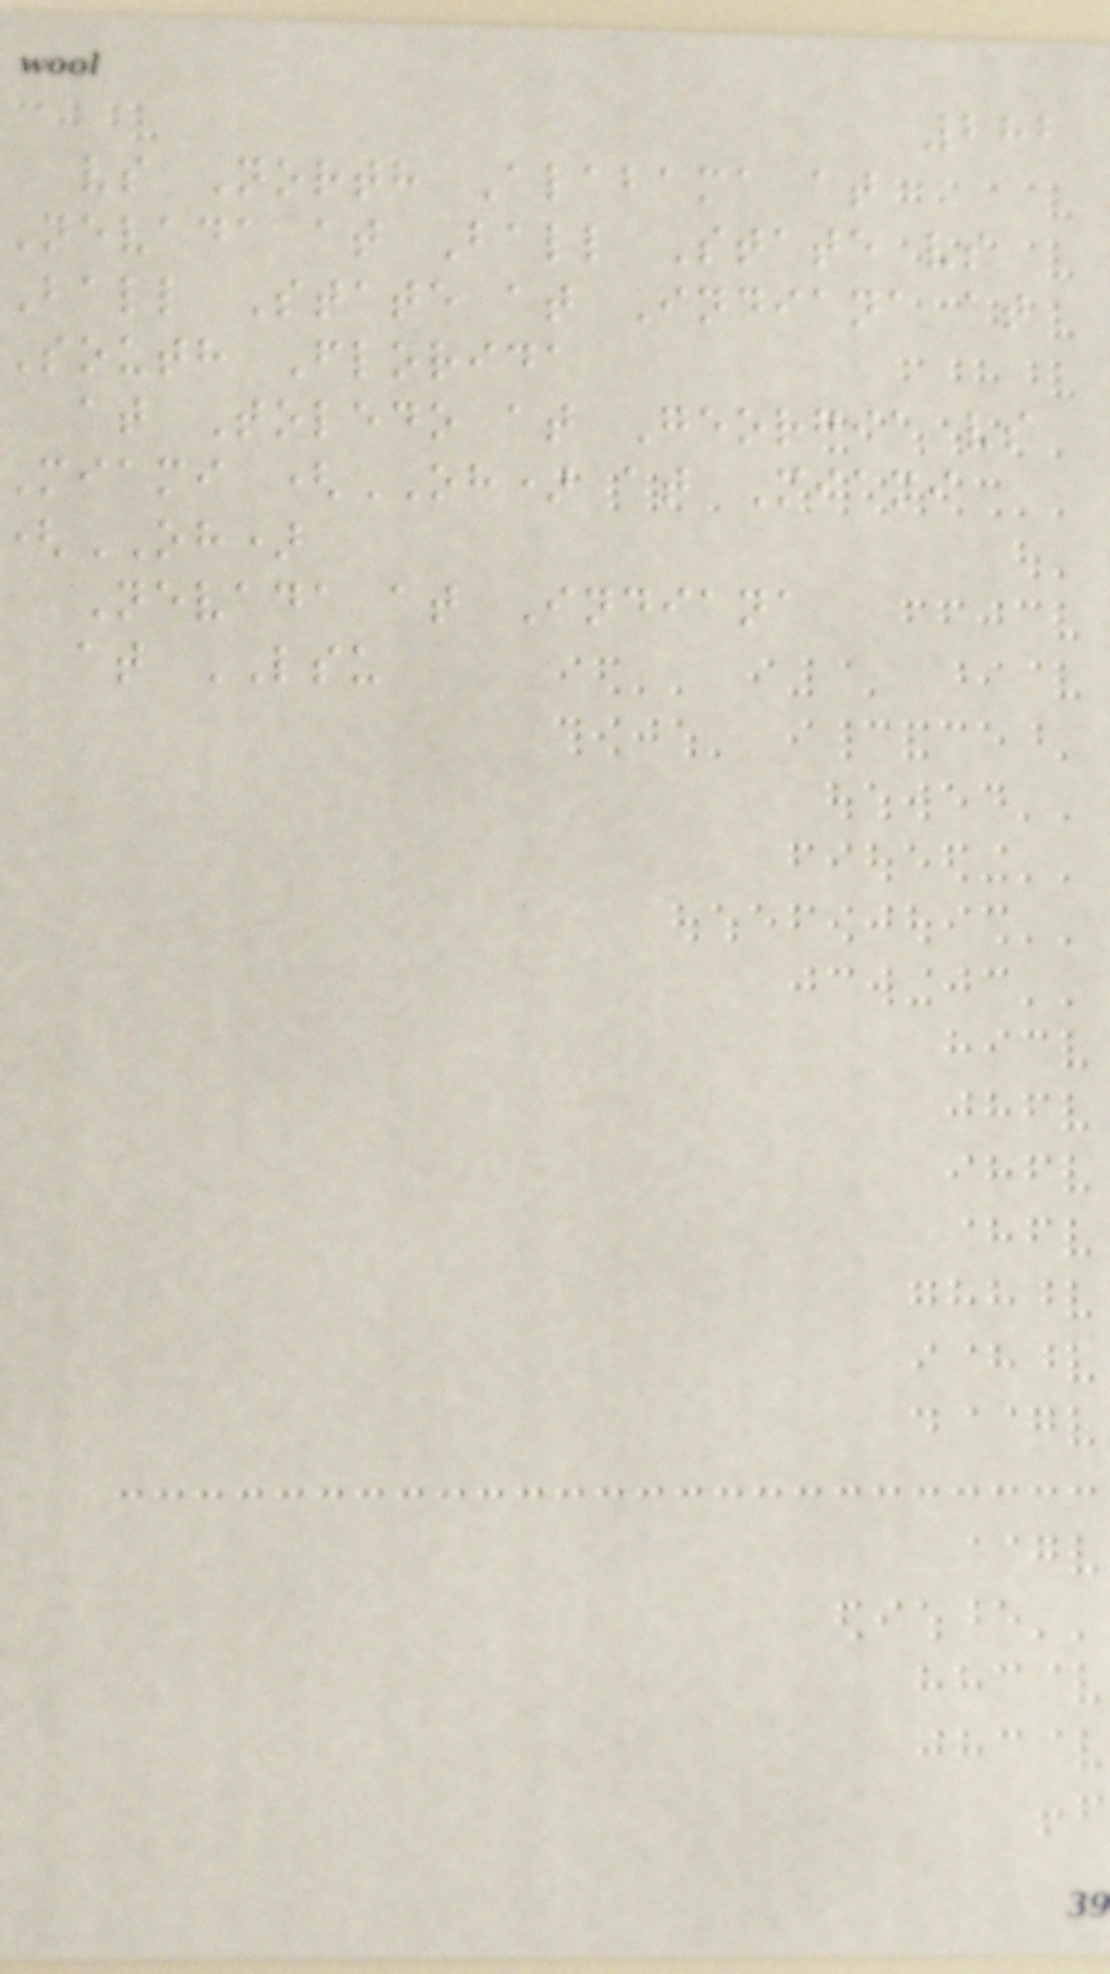282
vs North Alabama at
Nevada at Ball State vs
Ball State at Indiana at
South Florida
at Toledo at Georgia vs
Miami (OH) at Miami
OH)
Nevada at Indiana
at LSU
